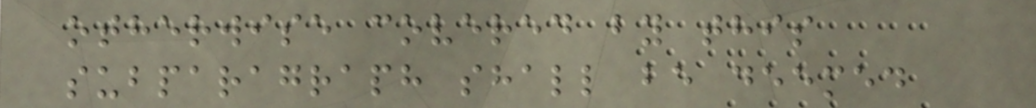otherwise covered by this
subparagraph shall be deemed
